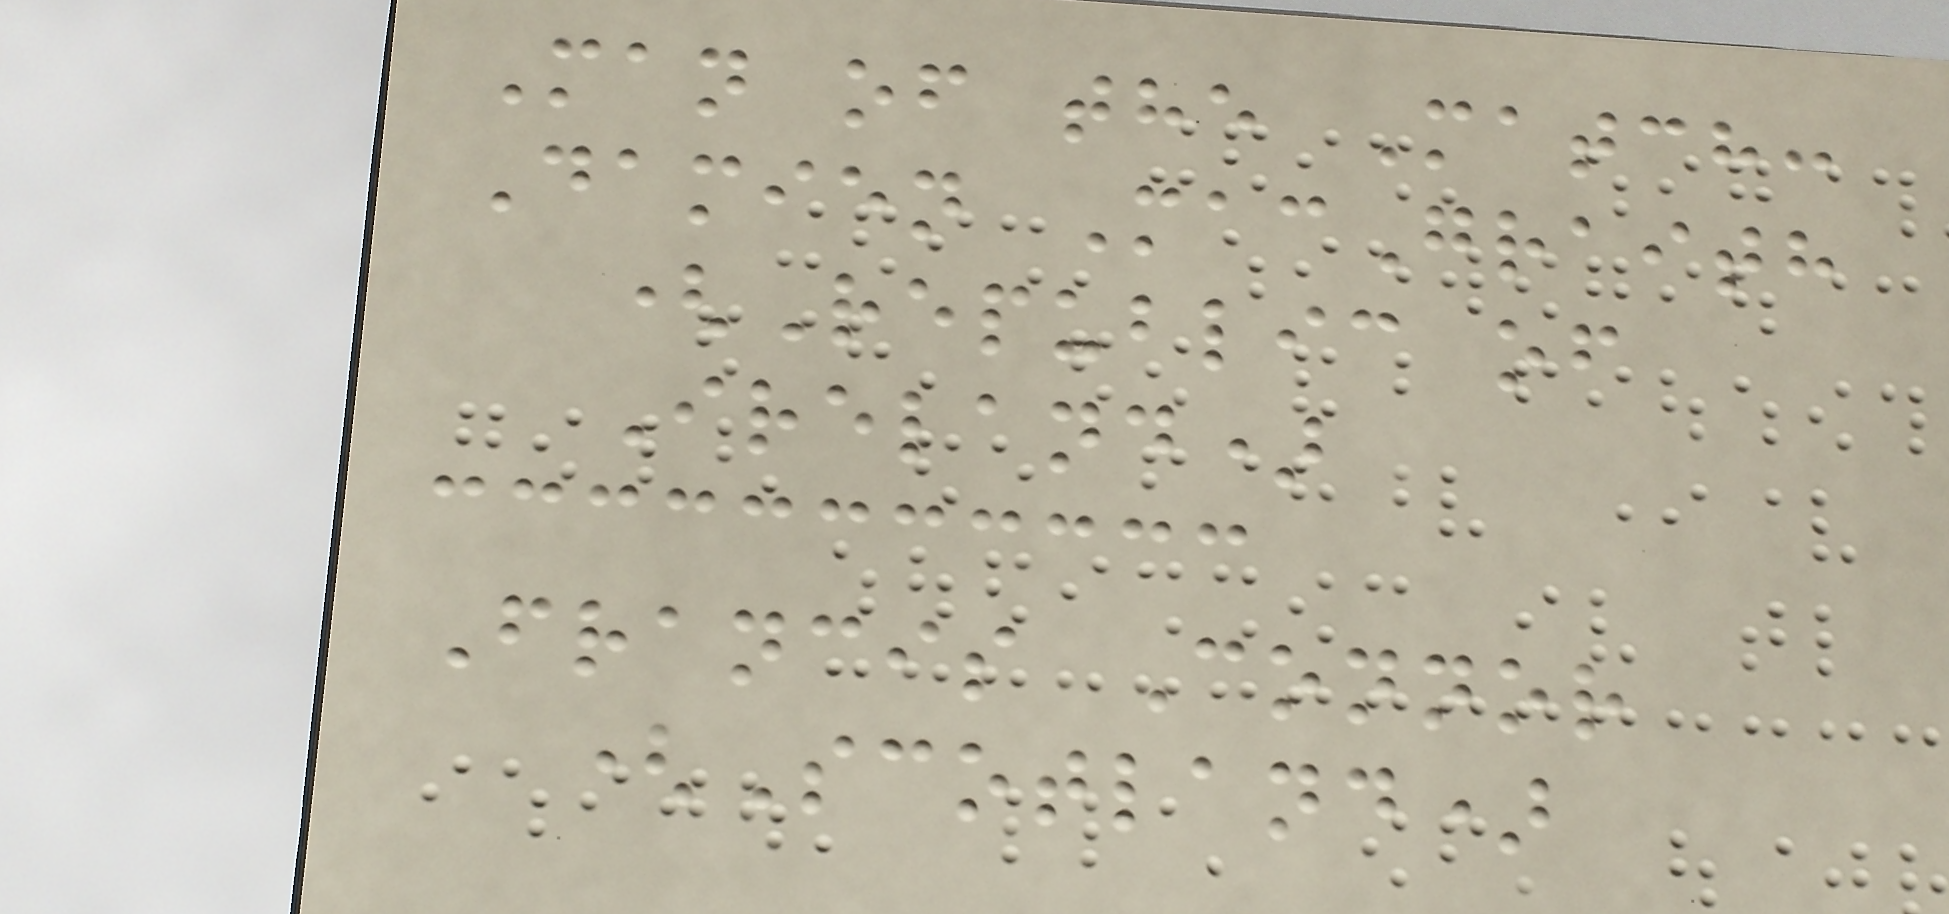Man of the Match:
Damien MacGraith
(Republic of
Ireland)
Francis Connor
(Scotland)
